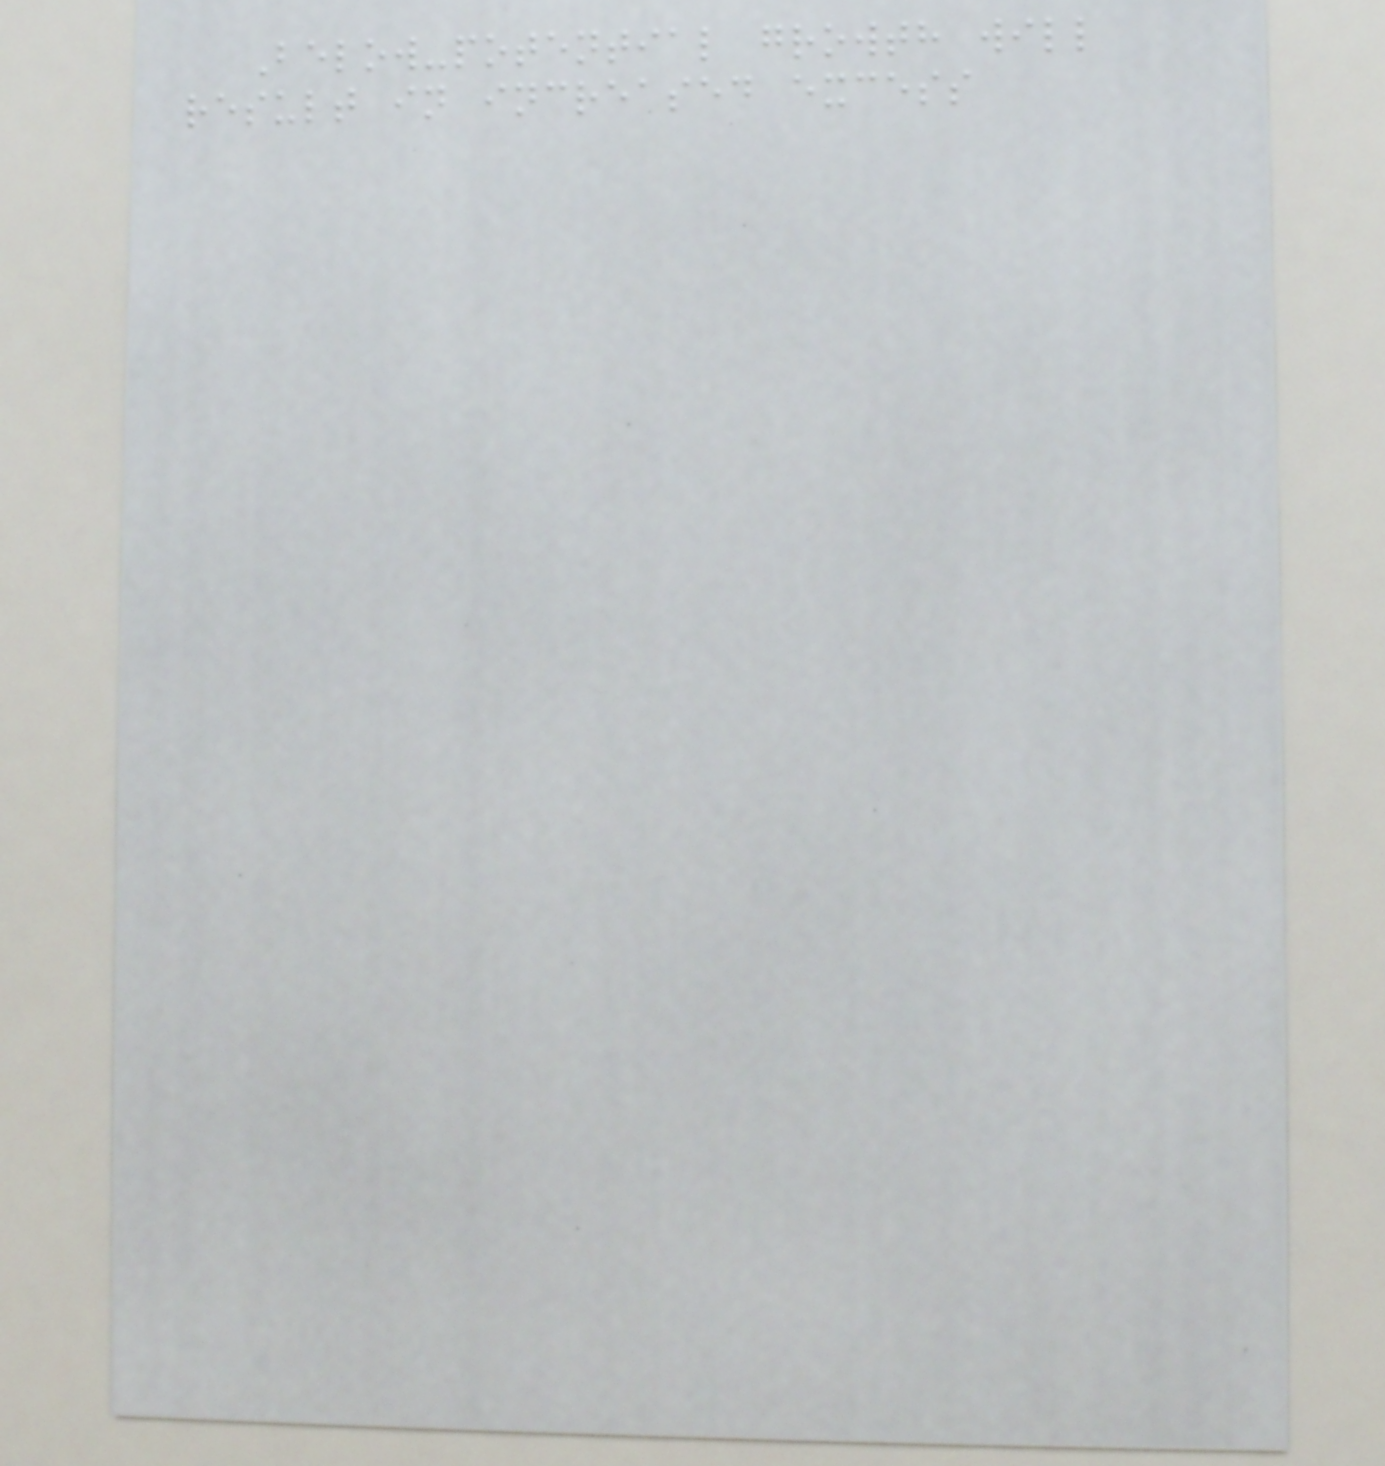Below-potential growth will
result in increased excess
